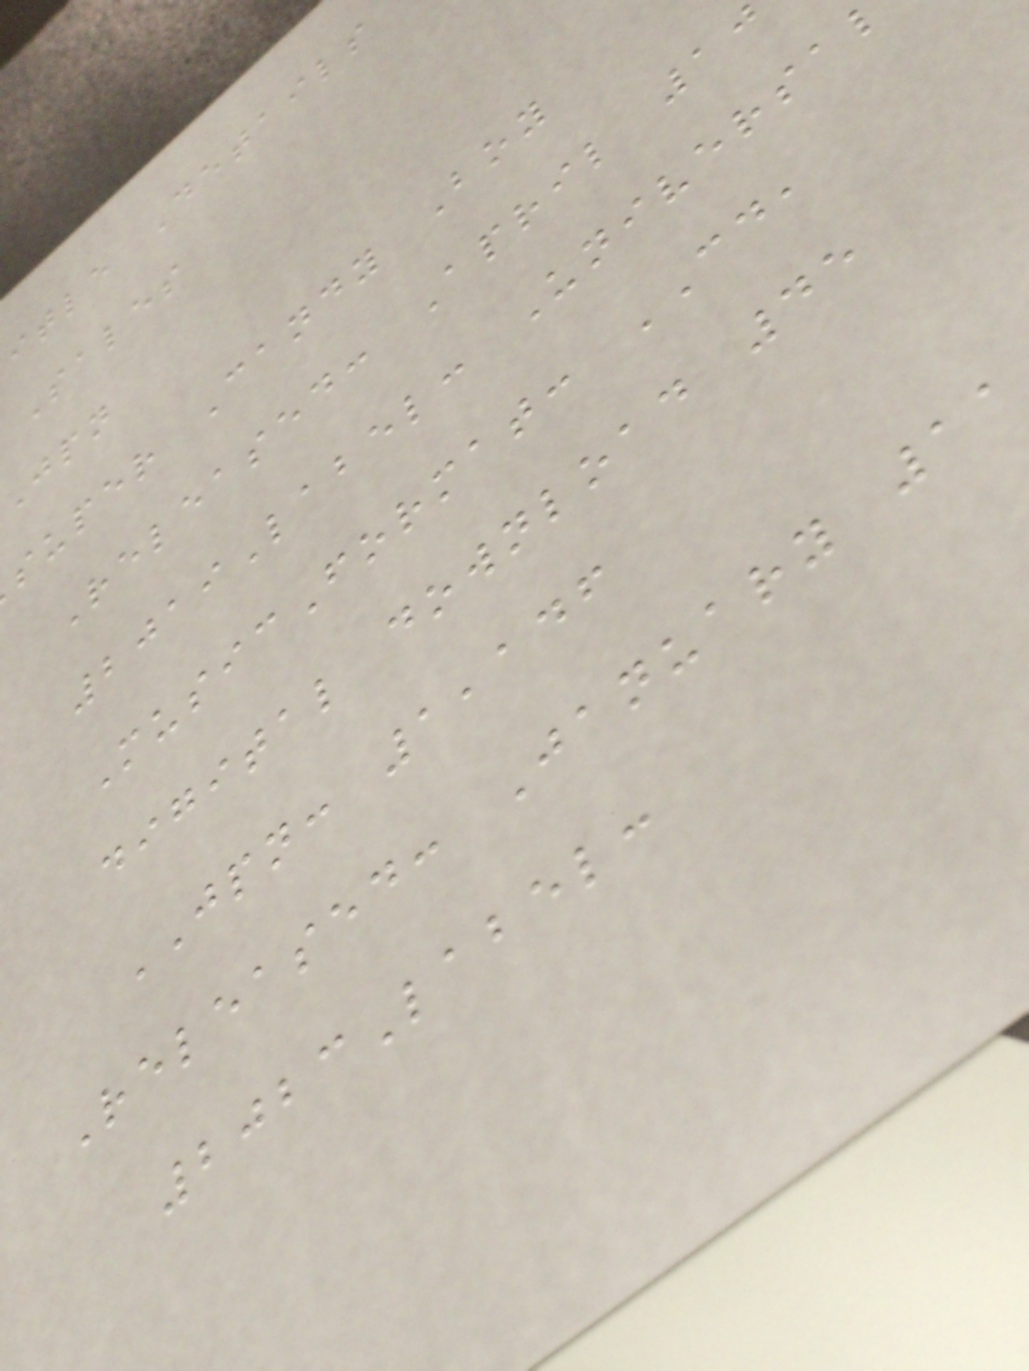itle Details
Sales
super Candy Boy
Released: April 10
2019Label: Universa
MusicFormat: CD,
digital download 45
JPN: 1,146
Released: January 11
2023Label:
